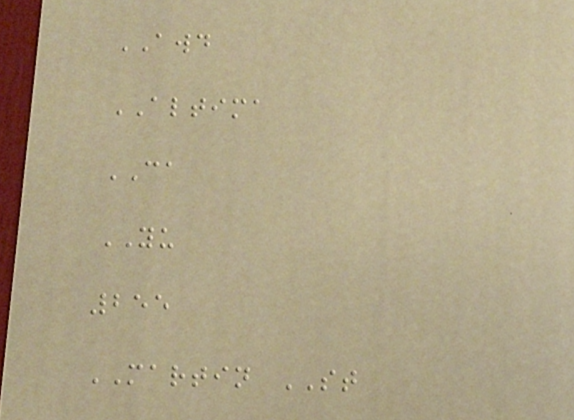AWD
ALTIMA
CA
YU
255
MARTIN ST
